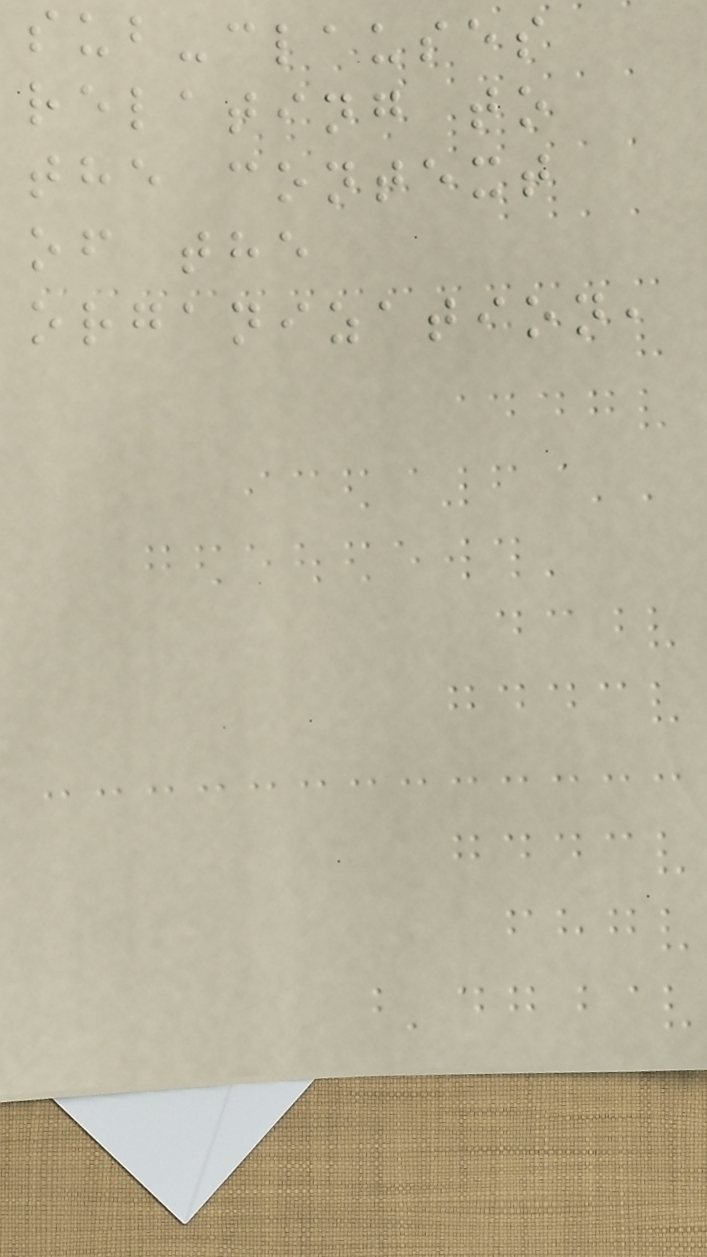sub-clauses
relating to
the context
of the
organization,
